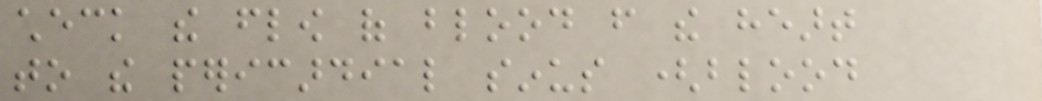check the flow of blood from the heart
to the pericardial sinus (blood
